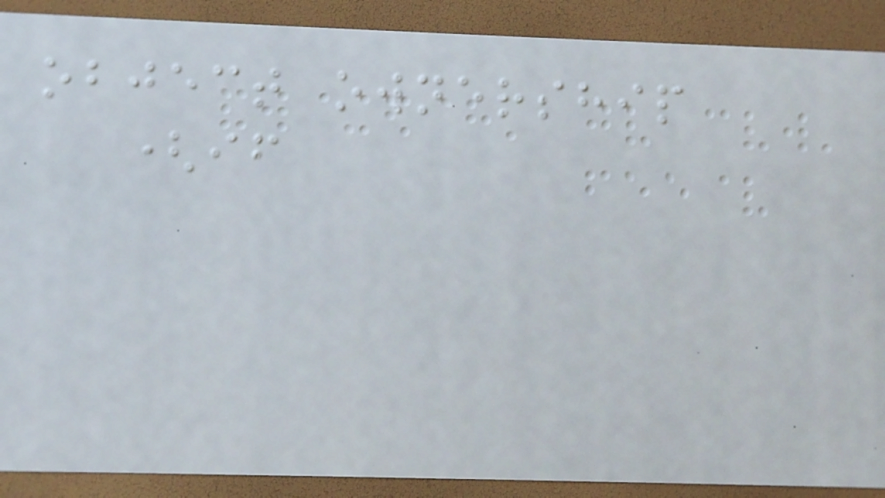object ownership
(if
